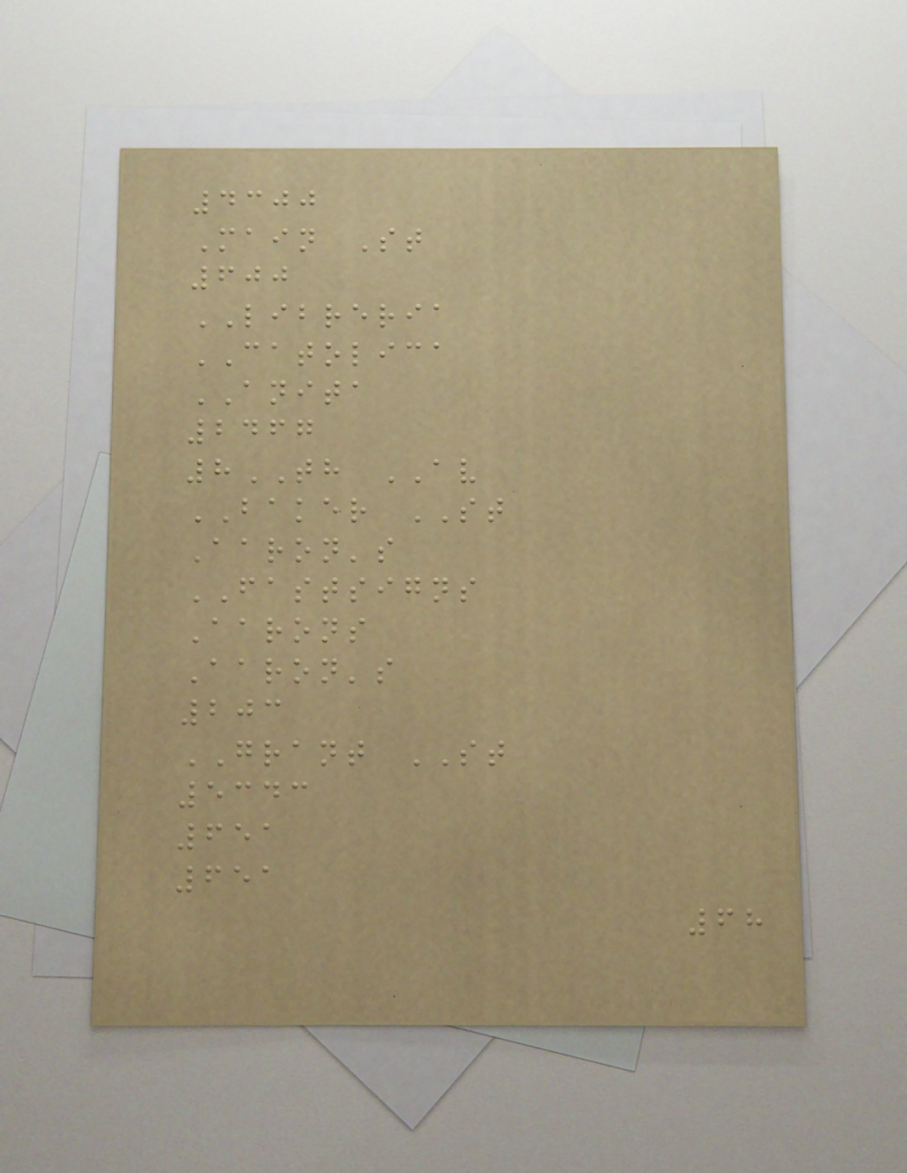4300
Main St
600
LIBRERIA
CATOLICA
ANITA
2467
8TH AV
BAKER ST
Aaron's
FASTSIGNS
Aarons
Aaron's
203
GRANT ST
5343
651
651
68
